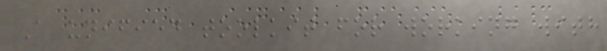A unified toolkit for working with
